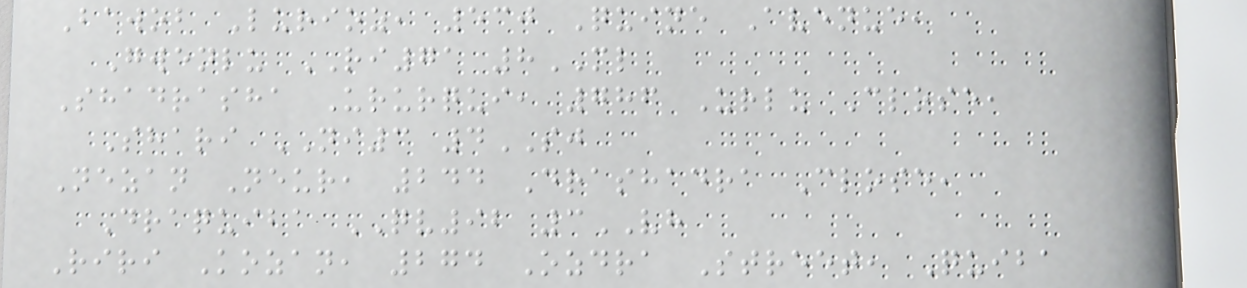Bawob Lurioz, 530 Quine Avenue,
Gwenlu RI71 8ML
Shadrasha Ururqui, 786 Urlu Close,
Shari NI3 4SJ
Nezan Neur, 244 Drashadra Close,
Draquiba QV92 3VH
Riri Kozan, 274 Ozdra Street, Quiba
